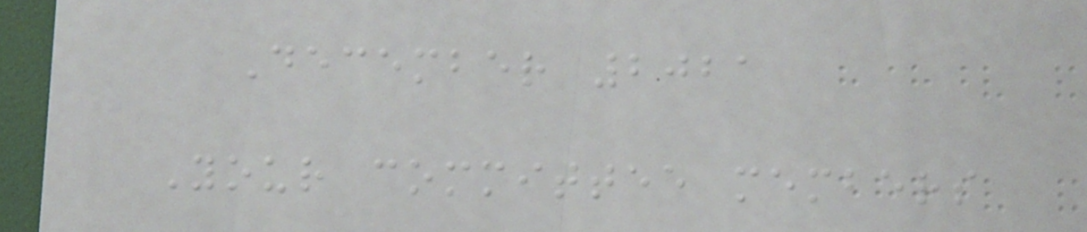December 2021
Your committee members
